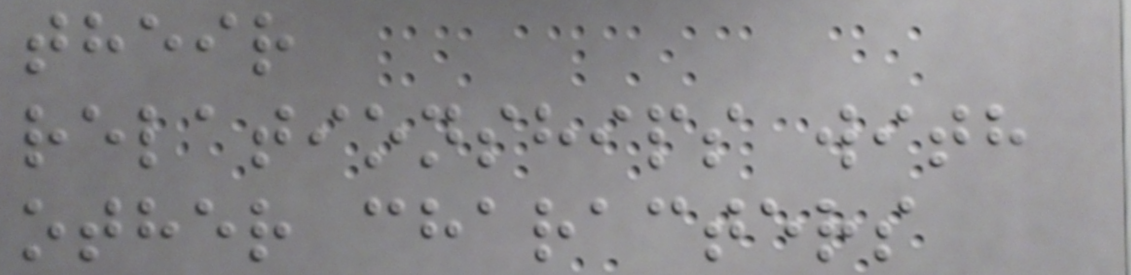their
relationships with
other characters
